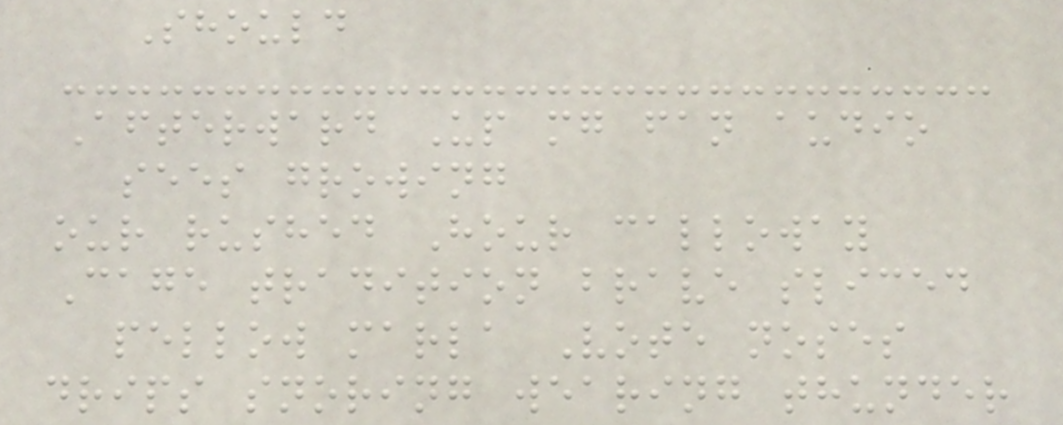Should
Afterward Up mg fan audio
sees growing
our rushed Hour calloway
Cage tradition brave sliced
pellow marla Vote noses
drips snoring wearing thunder
